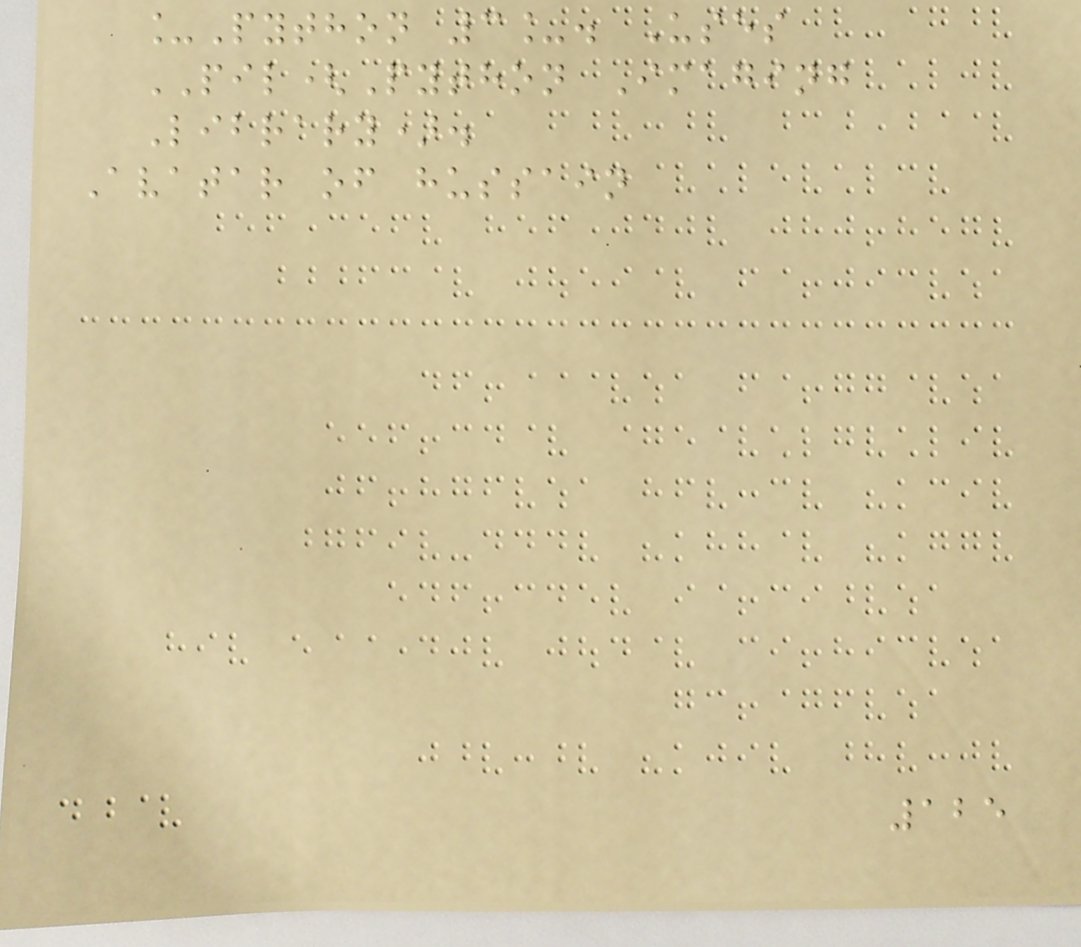_Python 3_. Uses
PIL(Python Imaging
Library).
Avatar of hussain
125
